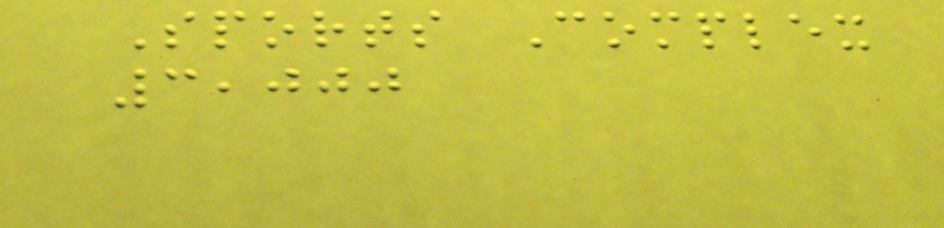Sports Complex
3,000
